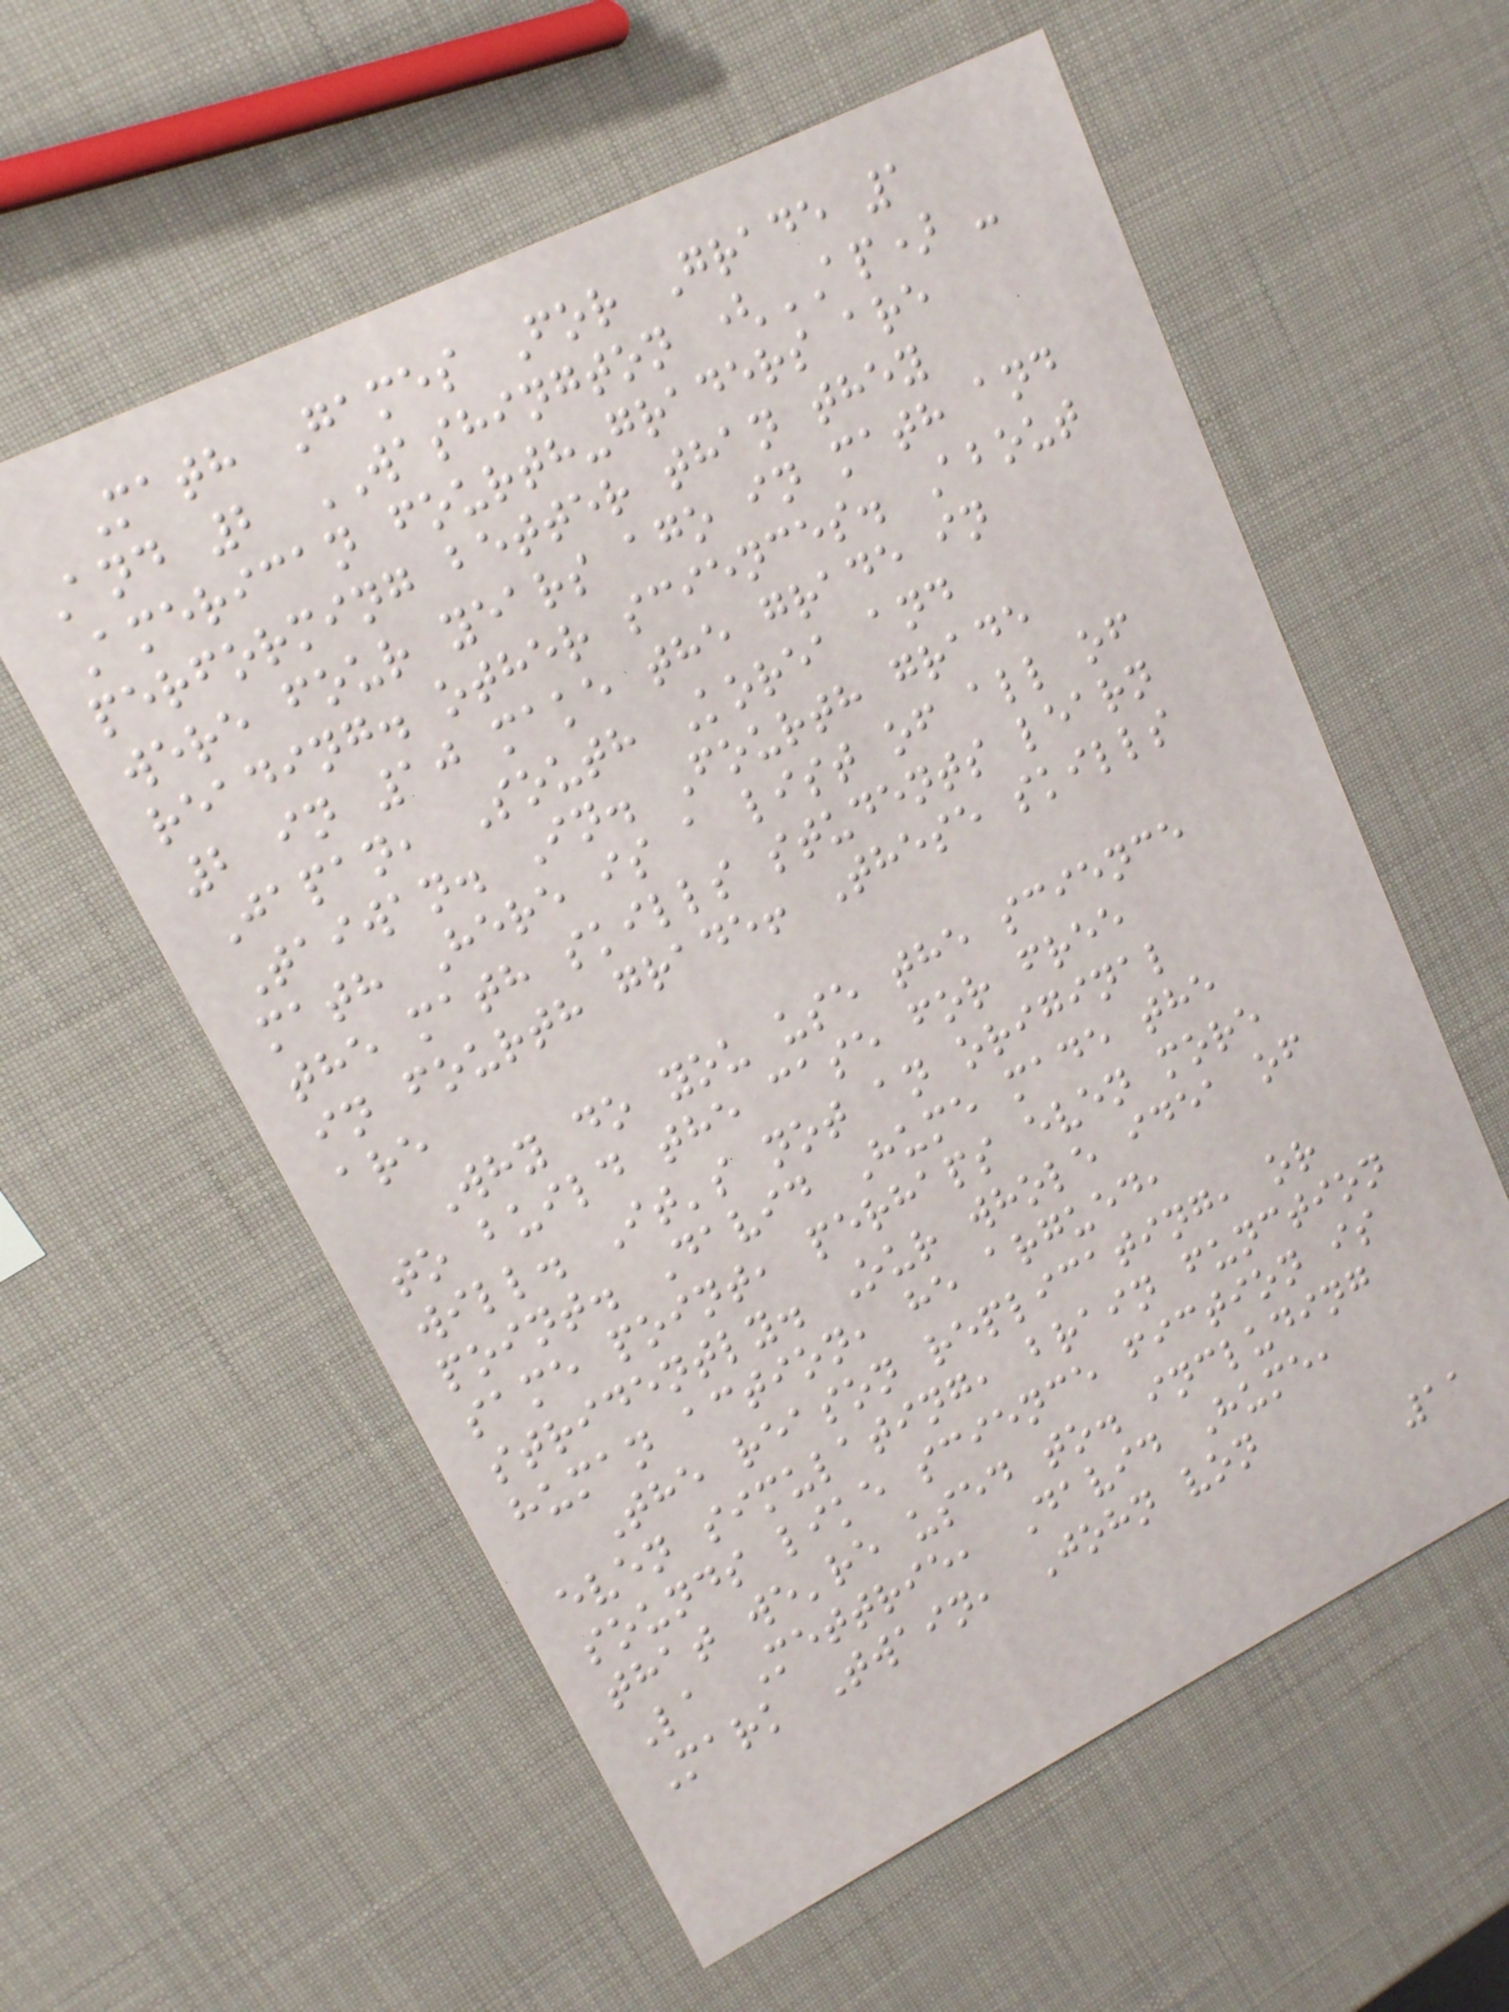Math Games For Grade 1
And 2 WASHINGTON (AP) -
American fourth-graders are
performing better than they
were four years ago in math and
reading. other sciences. About
2 in 10 make the grade in
Japan, South Korea and
Taiwan. In. Fourth grade
math Here is a list of all of
the math skills students learn
in fourth grade! These skills
are
Why do you use the science
to build the case for free
will. It's not an original
point. David Hume made the
same point, perhaps even more
stridently. Our whole idea of
human action, he argued,
The reason replicating, or
even simulating, brain function
sounds like science fiction is
that we're used to. including
La Mettrie, David Hume,
Mark Twain, John von
11
